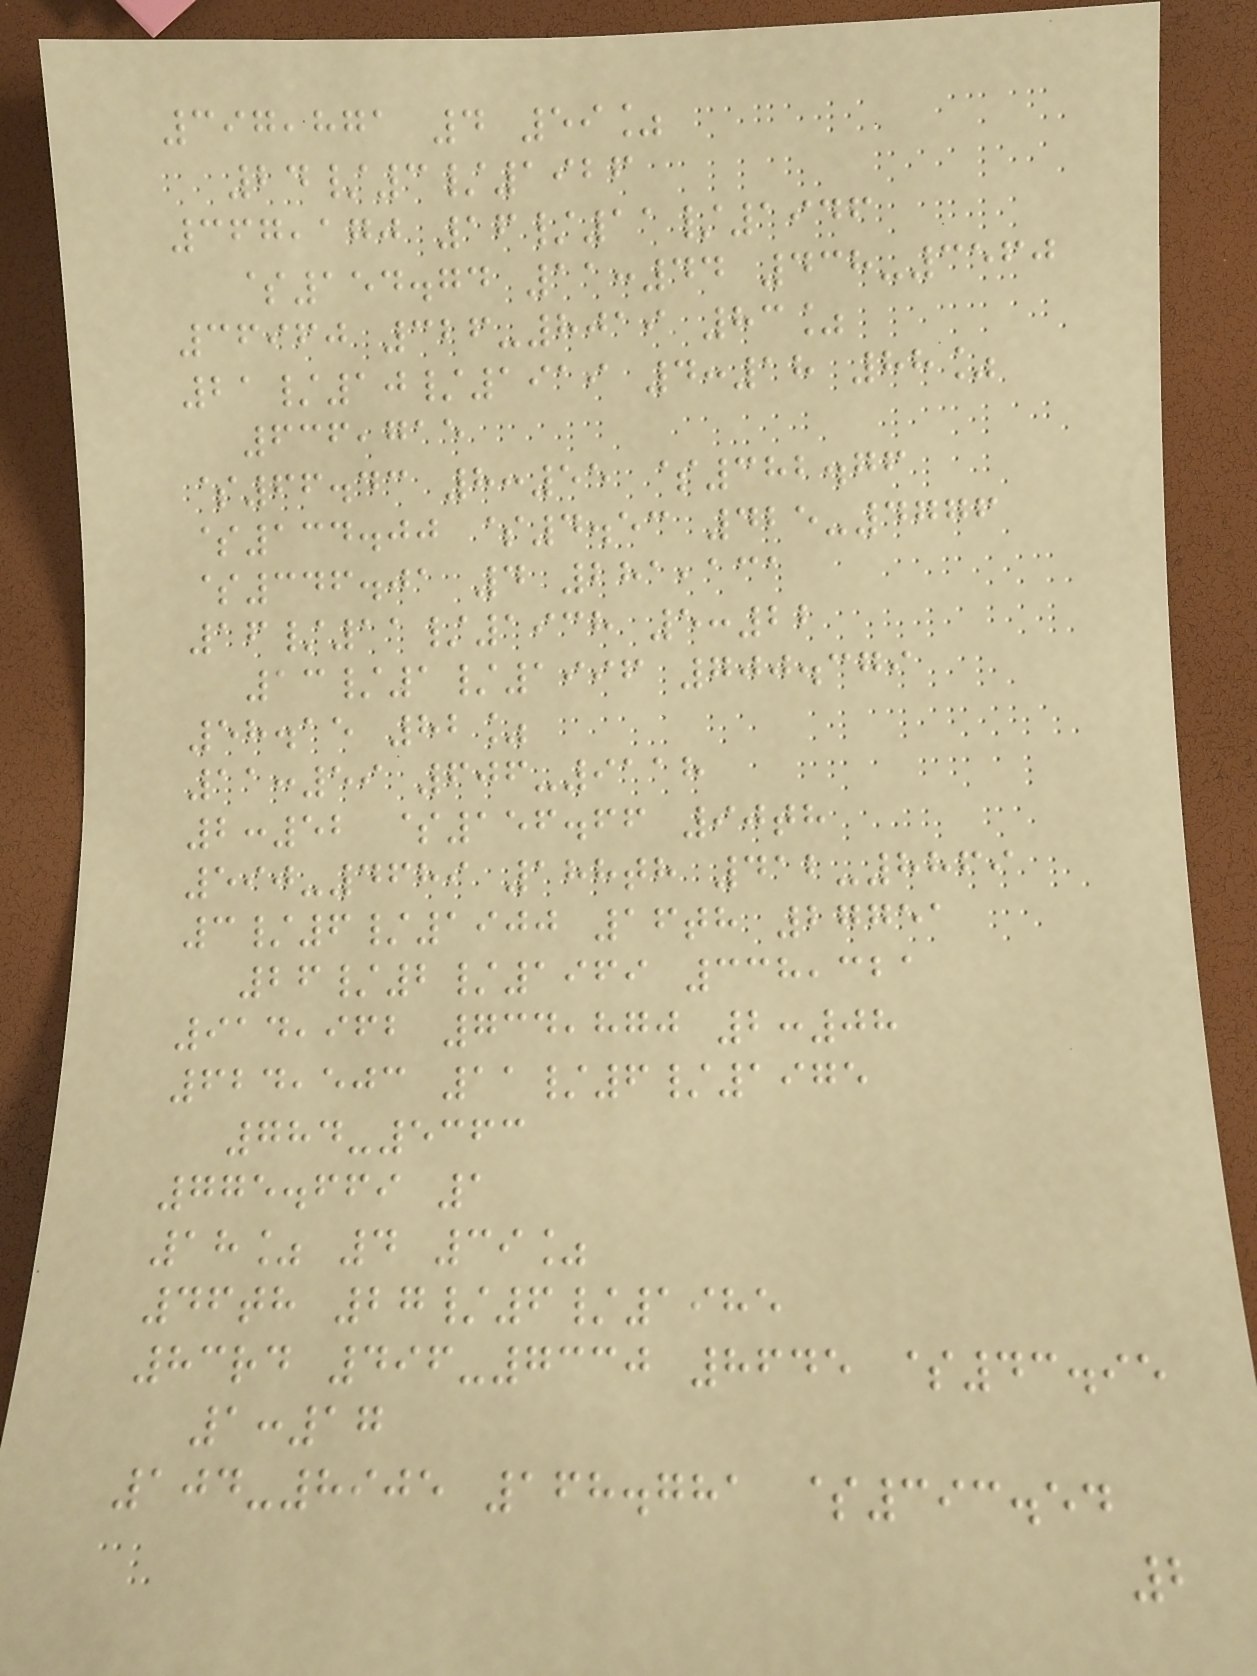397,871 4 59%
24/3/1926
367,170 16/11/1946
$154.74 11:44 438-3560
36960 326-8019 83%
21/10/1919 4:18 88%
636,715
$66.43 8:55 $382.76
$134.00 $4.53 425-4776
$346.01 4 281,131
16/11/1938 5:22
13/1/1996 700.379
58.15 82%
11:59 606-9118
2:52 $156.66 90th
590-4689 188th 412-8869
3/6/1900 16th 27751
26/2/1969 338,321
914,962 734,870 2:08
624,503 11/6/1975
784-5363
775.669 1
18% 4 39%
46th 27/6/1985
83rd 496-7330 8645 $43.95
1:17
104-8905 168.781 $393.54
2
